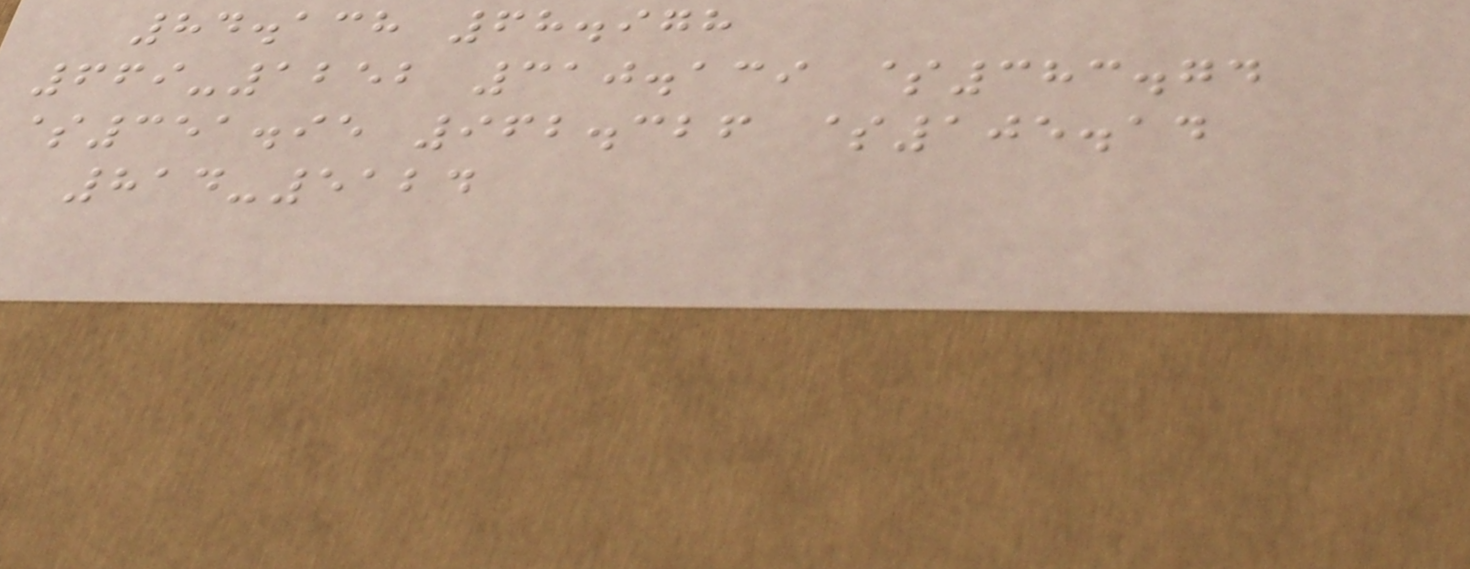84.138 68.978
669-1252 310.139 $383.74
$351.95 962.326 $105.14
814-5124
